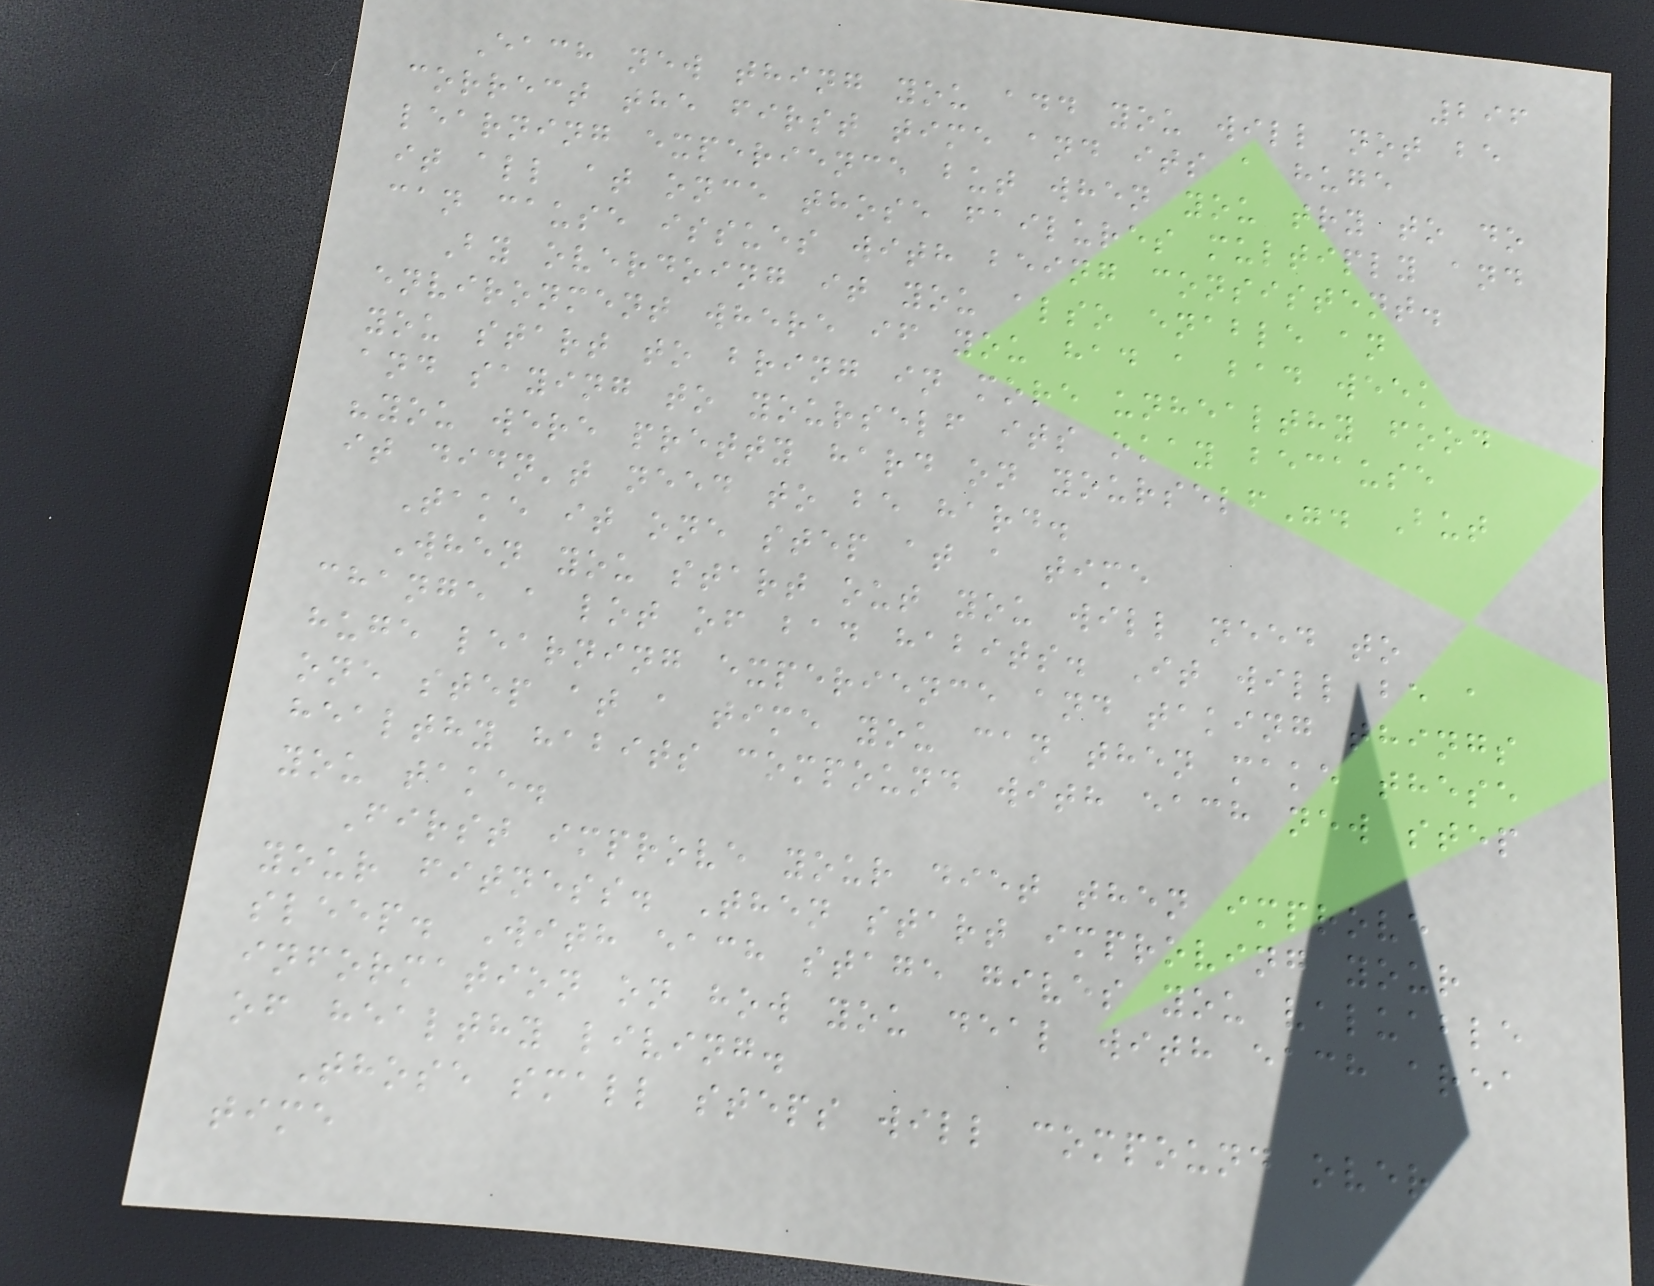296
Each new thing you add you will not be
correct the first time and its a huge
learning experience but when you try to do
it all at once those failures multiply and
can cause issues with being consistent.
By overdoing it you also enable an
environment where if you had a bad week
you start to bring in more unhealthy food
and saying to yourself its okay because
"you were pretty hard on yourself". But
it didn't need to be hard.
Take it one step at a time
When you start out you will need to
change a lot of bad habits. It will be a
huge learning experience and taking things
one step at a time you can then make these
healthy habits compound with each new step
you take.
First improve your diet then improve
your fitness. Then start improving your
sleep. With each stage gives you valuable
information on how you deal with each area
of healthy living.
Those small steps will compound over
time
